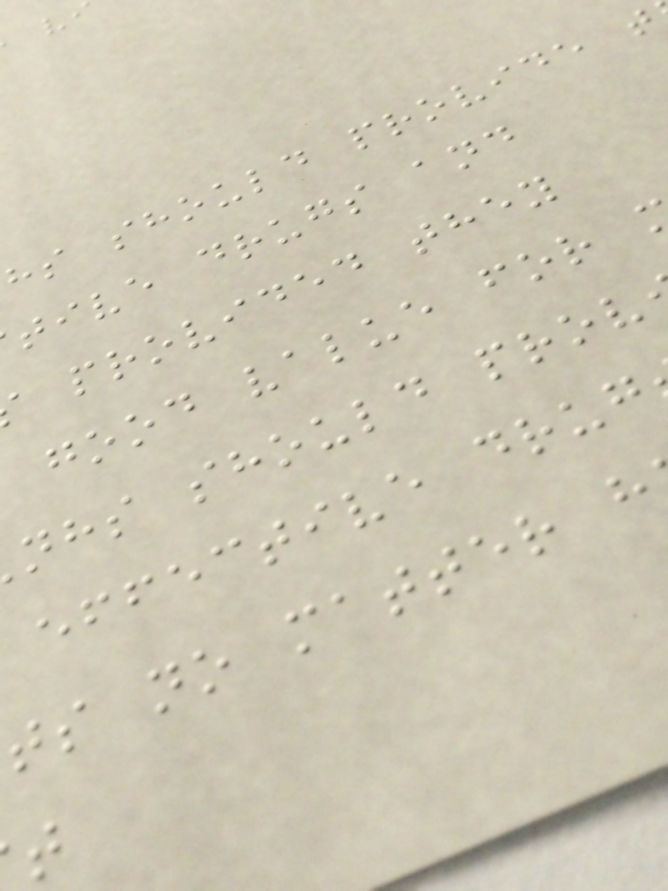hs should provide t
tive drugs and
provided they
good value for
nhs should prov
effective drug
ts no matter h
